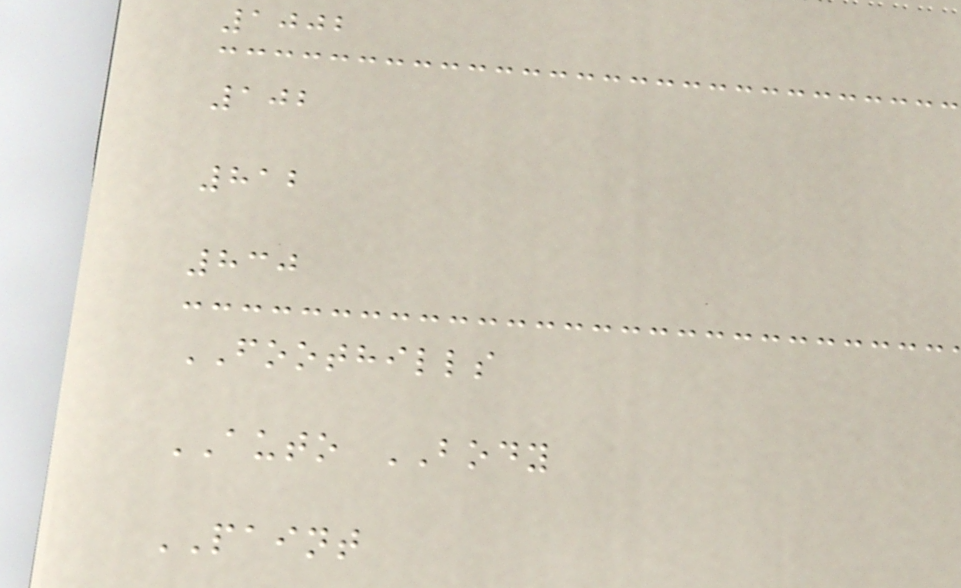1002
102
812
830
FOOTHILLS
AUTO BODY
PAINT
